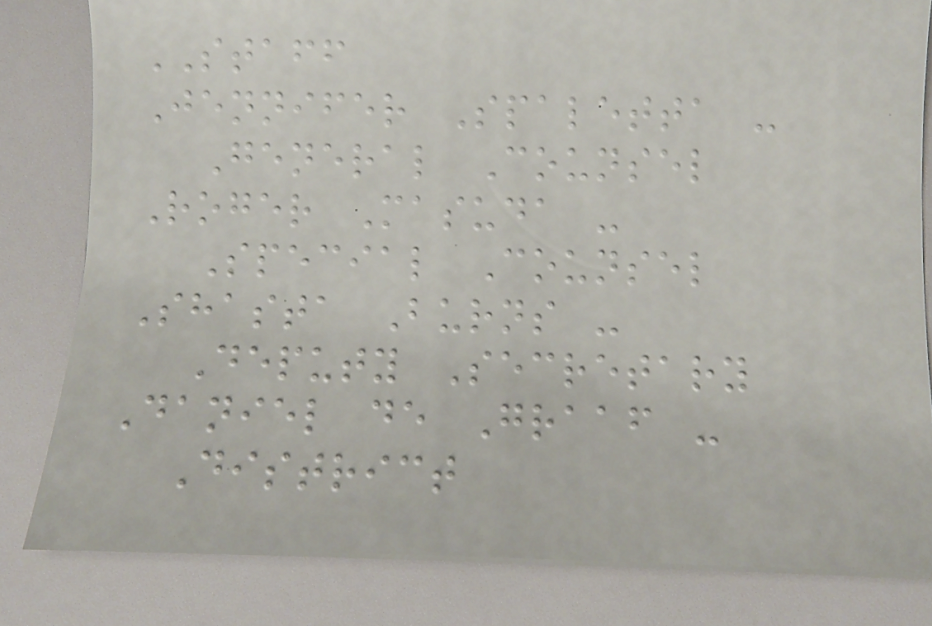STAFF
Jennifer Spaletta -
General Counsel
Roger Masuda -
Special Counsel
Shasta Burns -
Deputy Secretary
Daniel de Graaf -
District
